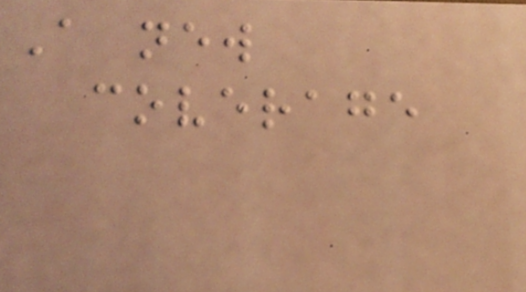A new
coverage
